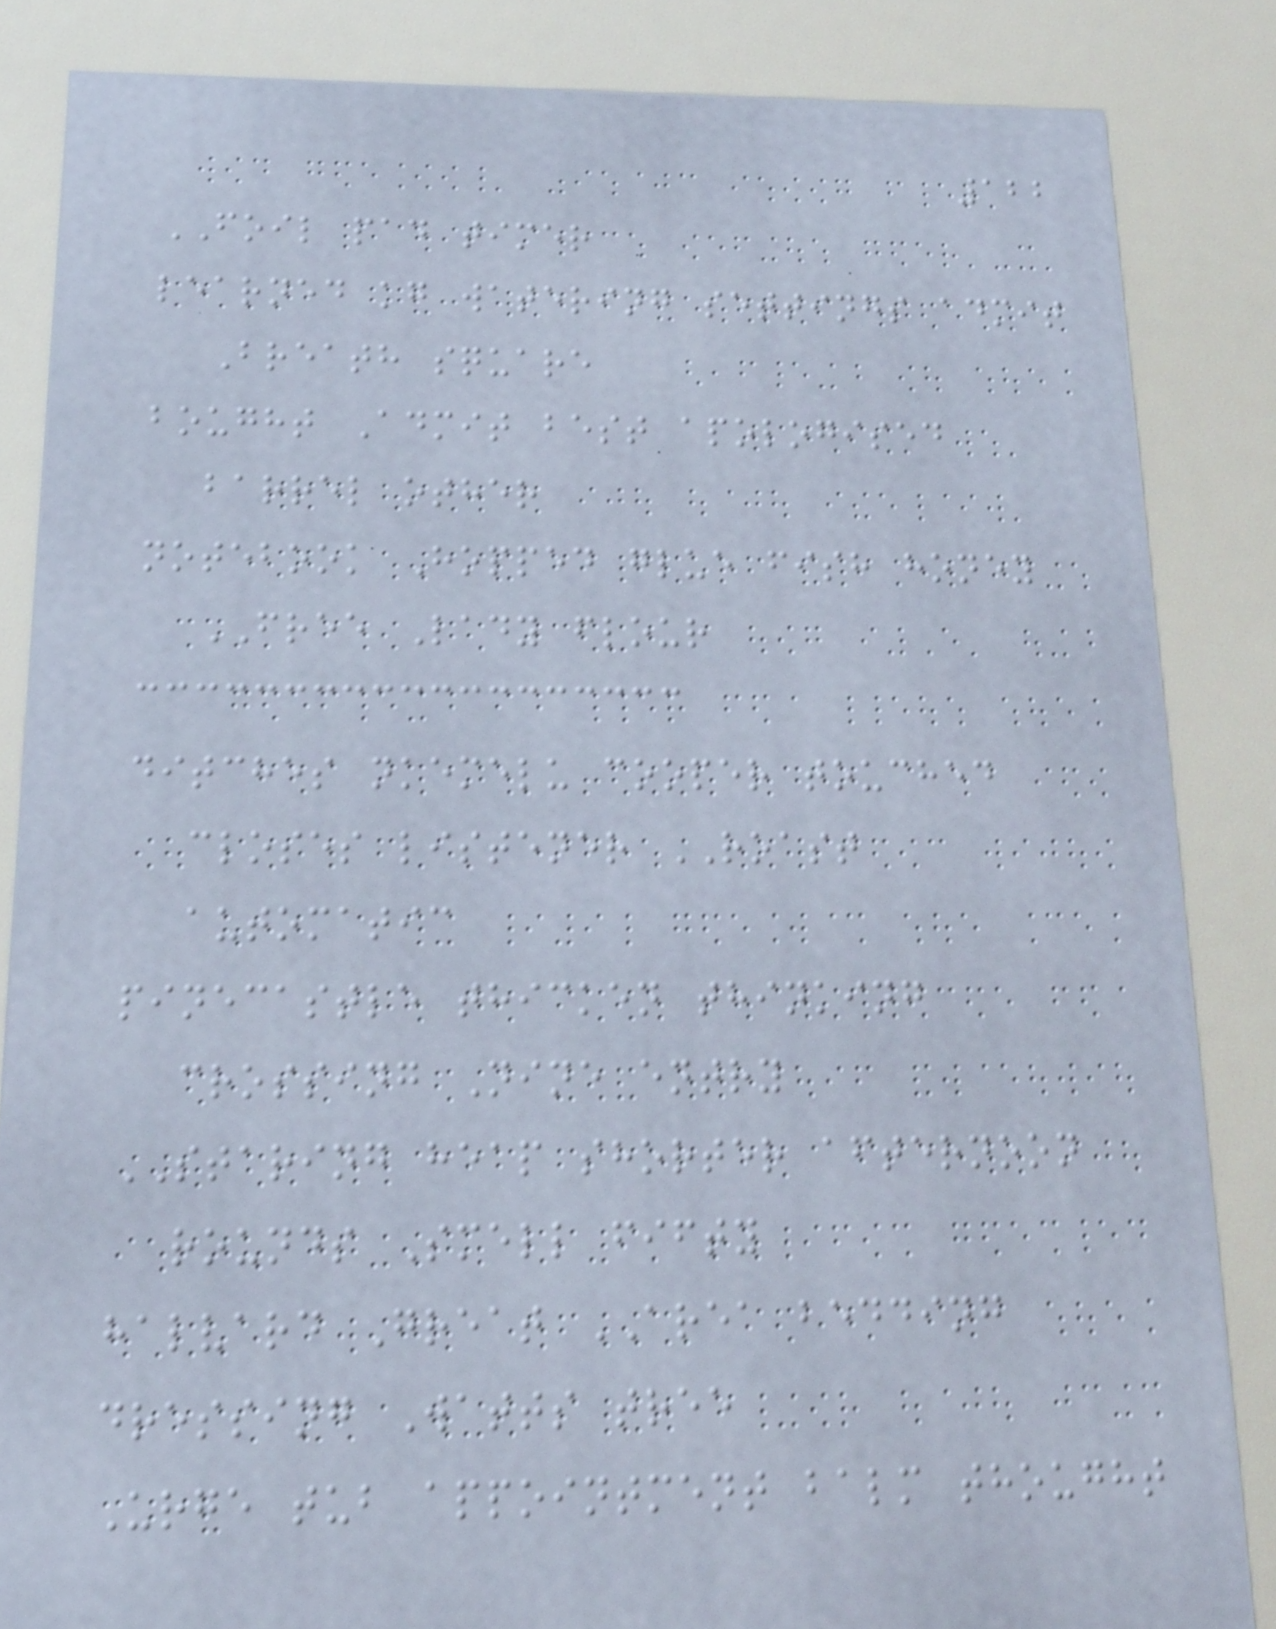122
FOIL pad timer
learned kg watering settings admit
Breath square
bought Admit best apologised
barrel other
notebook Hopped glue fish honey
FREE Lady flour
ditches nkemelu cooper touched
closes listener ROAST
automatic
pinecastle thicken thinking
crossing Nine entry
STARING heap shorter afternoon
rounds Smell fifty
halvard Great AREA bedding
dressing Watts tree
Urge tub appointment balm thought
